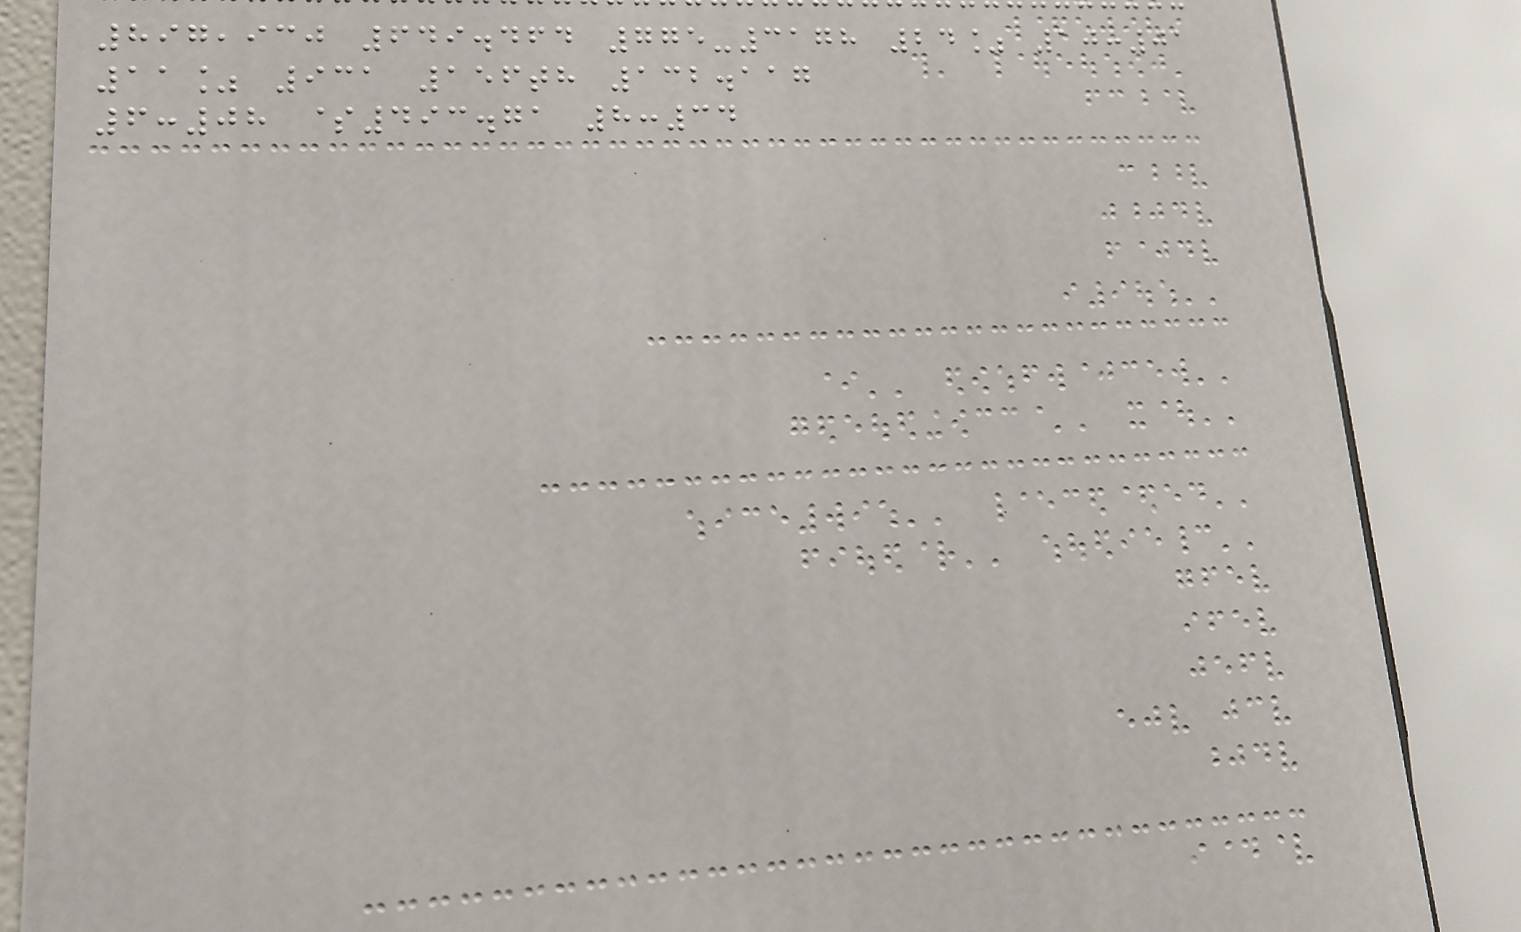897,930 649.464 775-3178 24% 10:01
11% 931 156th 132.117
6:08 $493.71 8:34
